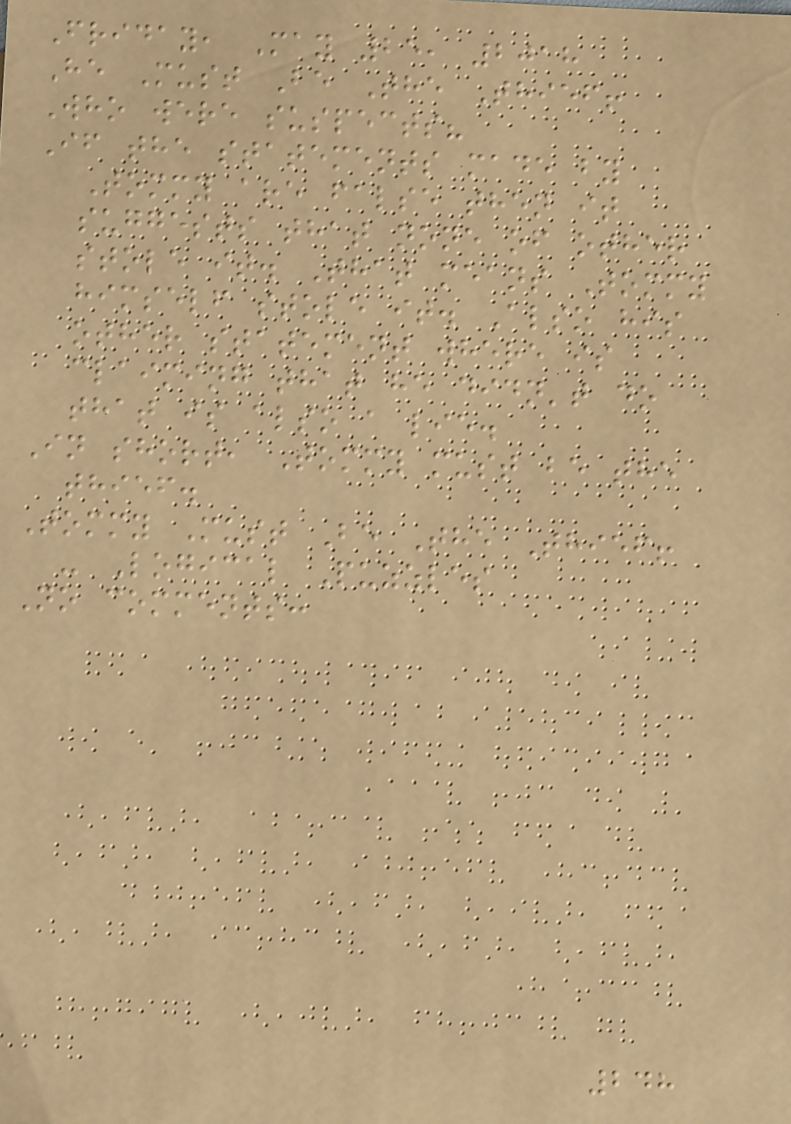Friday, May 25, 2018
He Must Be The Thief!
Who were suspects?
If the statements made by
Tommy are false then it
suggests that none of other
stole it. That means Tommy
himself stole it. Also his
other statement where is
claiming that he didn't do
that is also a lie.
In short, Tommy must be the
thief.
Tommy Must Be The Thief!
- Logical Puzzles
No comments:
248
